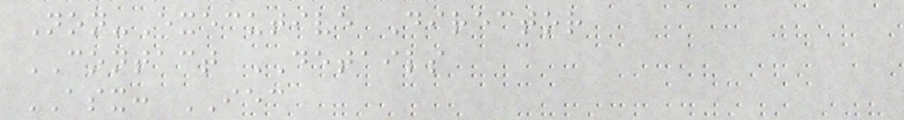Non-Executive Director
CONTACT DETAILS
ASX: IEC
